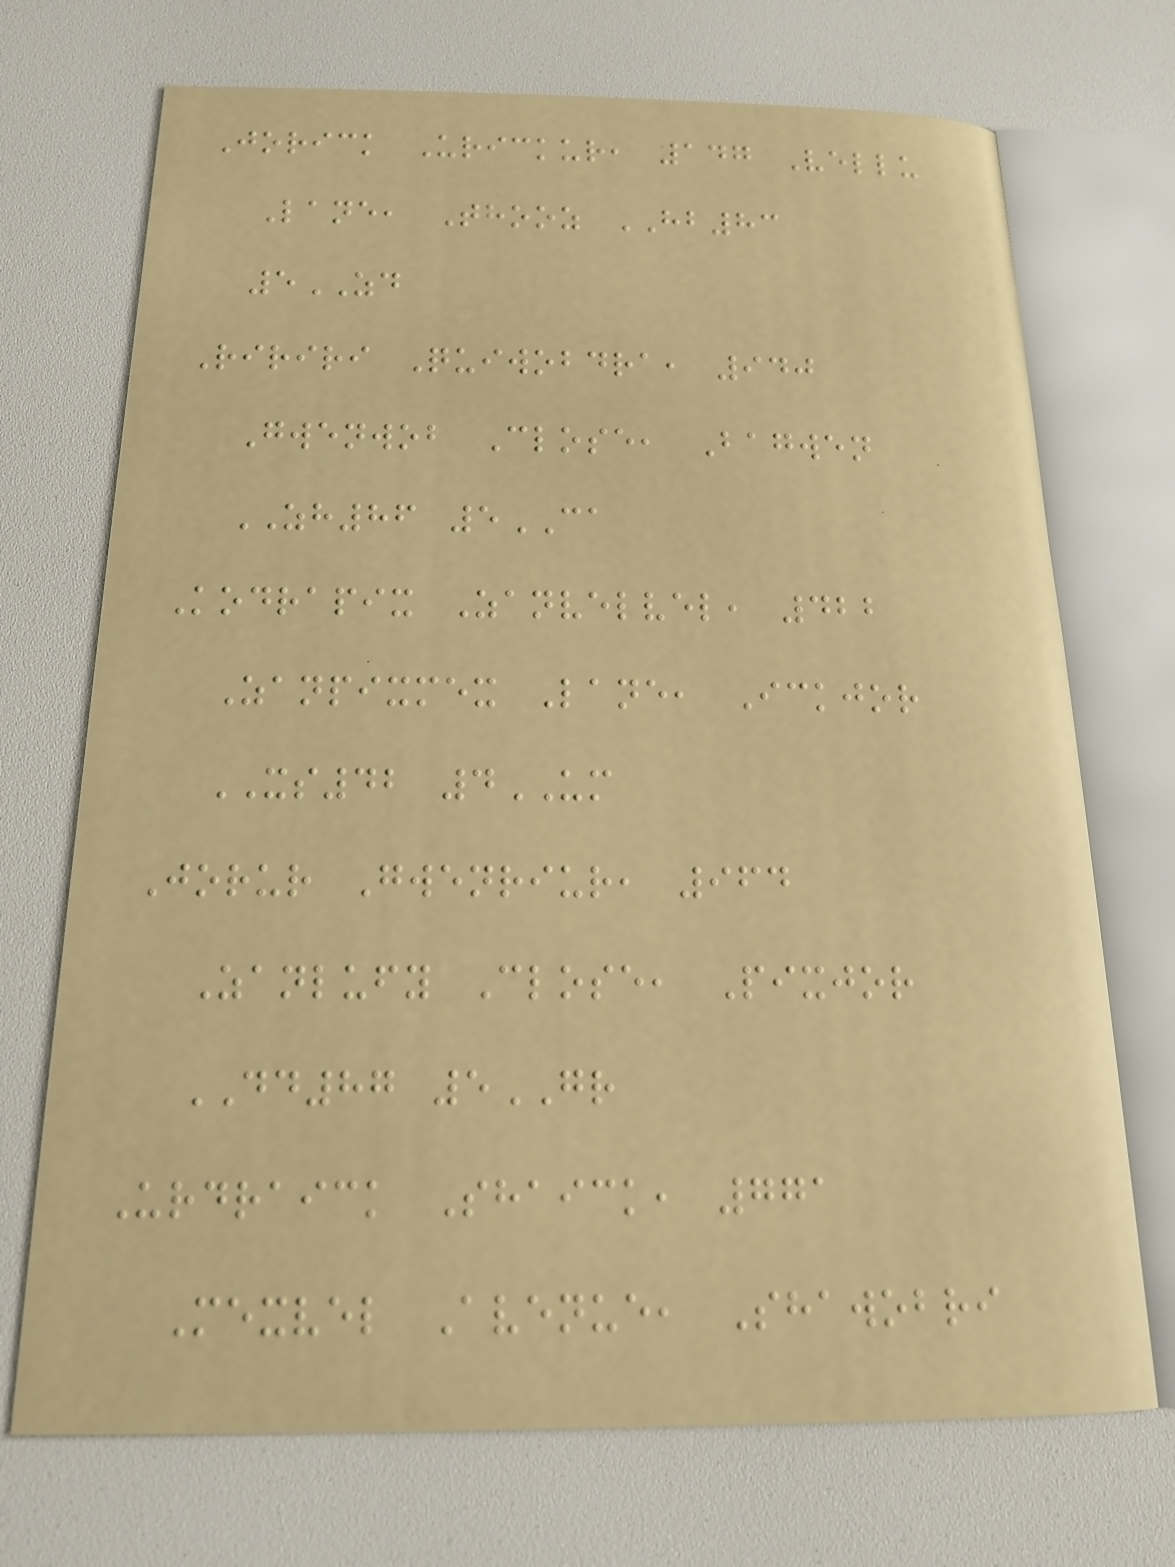Jorick Urickur, 147 Vellu
Lane, Thooz HB83
5ZD
Ririri Quiwobdra, 940
Gwenwob Close, Bagwen
ZH86 5CA
Kodrapix Zanvelvel, 422
Zanpixmex Lane, Ickjor
XS42 4UM
Jorur Gwenriur, 964
Zanlufy Close, Pixjor
DD87 5GR
Urdraick Shaick, 771
Mexvel Avenue, Shawobri
